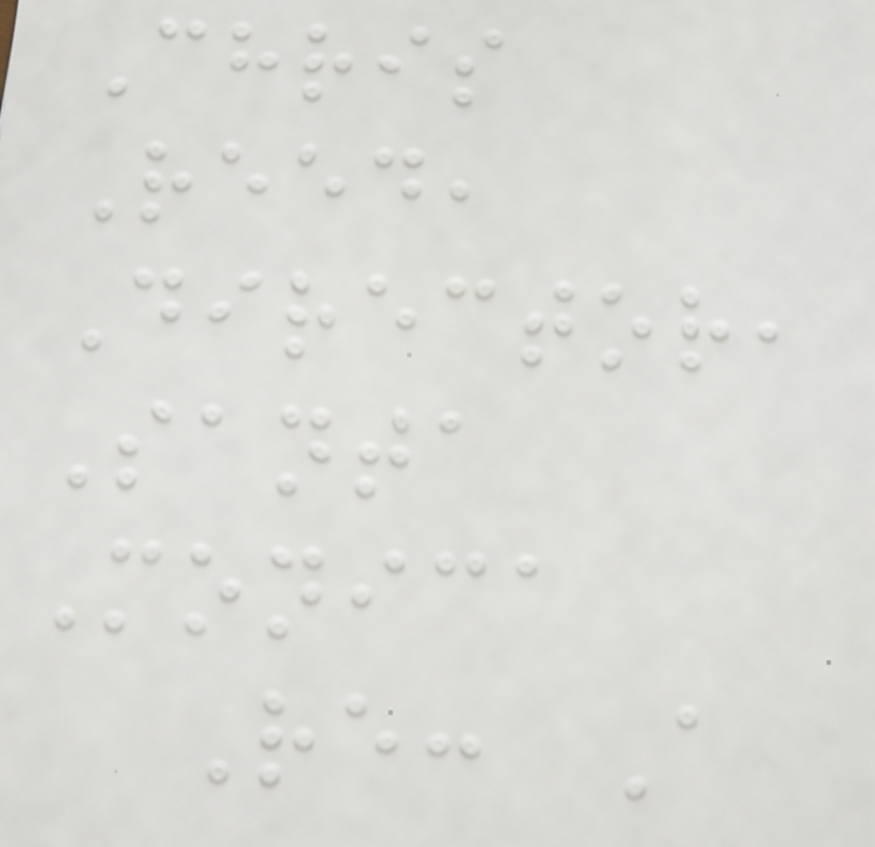Chris
Reed,
Director,
Santa
Monica
Re: A
